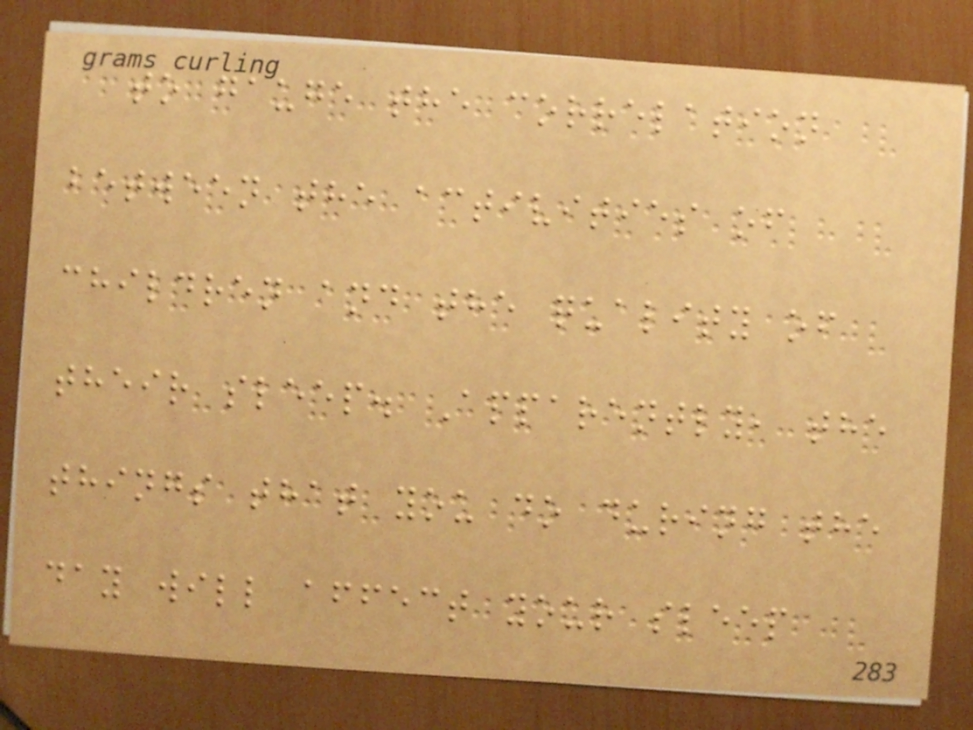to gauge the correlation
between the activities of
children and the quality of
their sleep. Apparently, the
things that you do during the
day will affect your sleep
